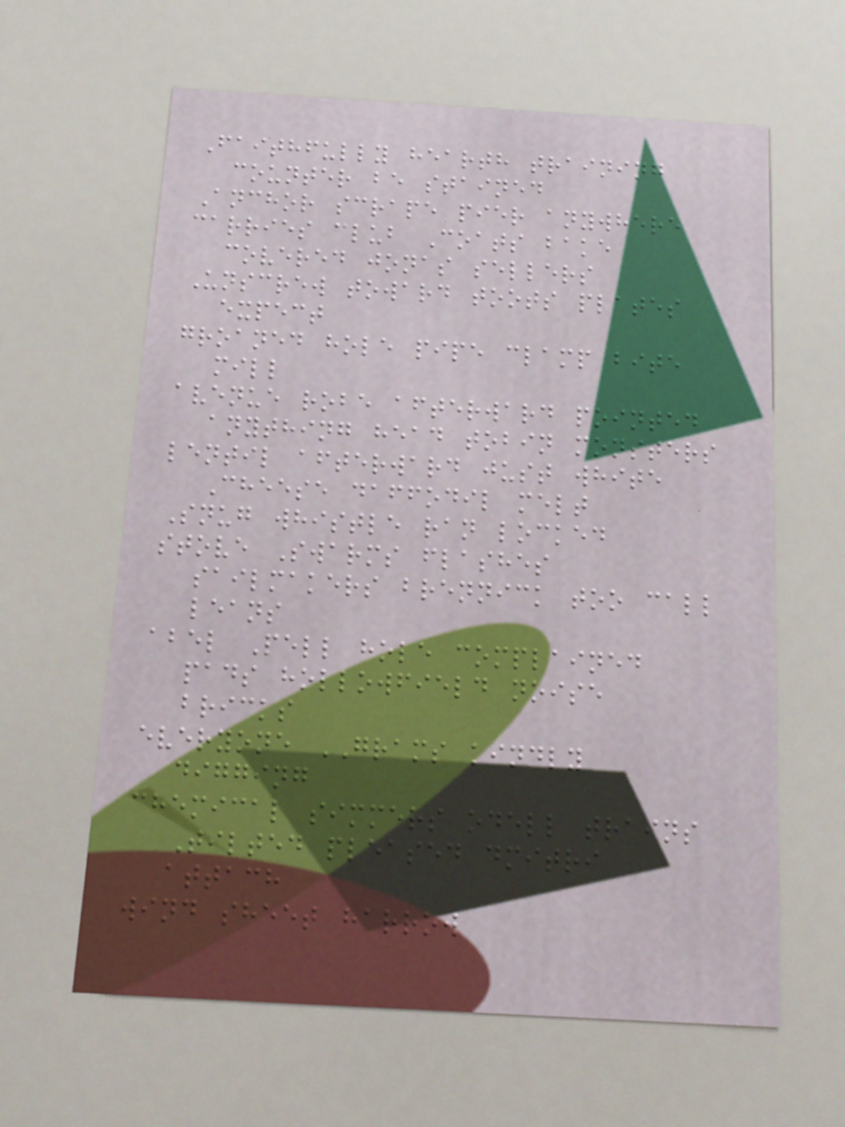Faithfully hearth training
counter be stained
Anchor scrape pier anywhere
carries club Coats bake
covered jonas sellers
Unscrew toward toots plates
expect
groaned hole pipe clamp bite
mill
avenue robe afterward pointed
anything head tobin monsters
lentil afterward just white
Cheese daffodil melt
Snug whistle ran locked
stove Swarms flashes
sailmakers brennick too call
leans
abel Pell hole complained
pads hollowfield noise
bricks
everyone GRAMS kindly
digging
chemical simmers odell trains
Tilted pleased dmitri
attach
wind sheet harrow
